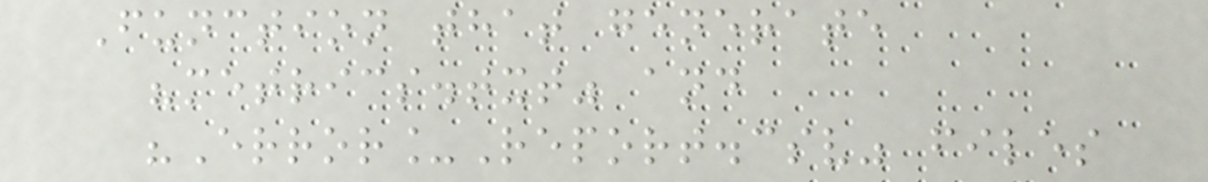Function that generate
"metrics.txt" and
"Error_Report.csv" files
